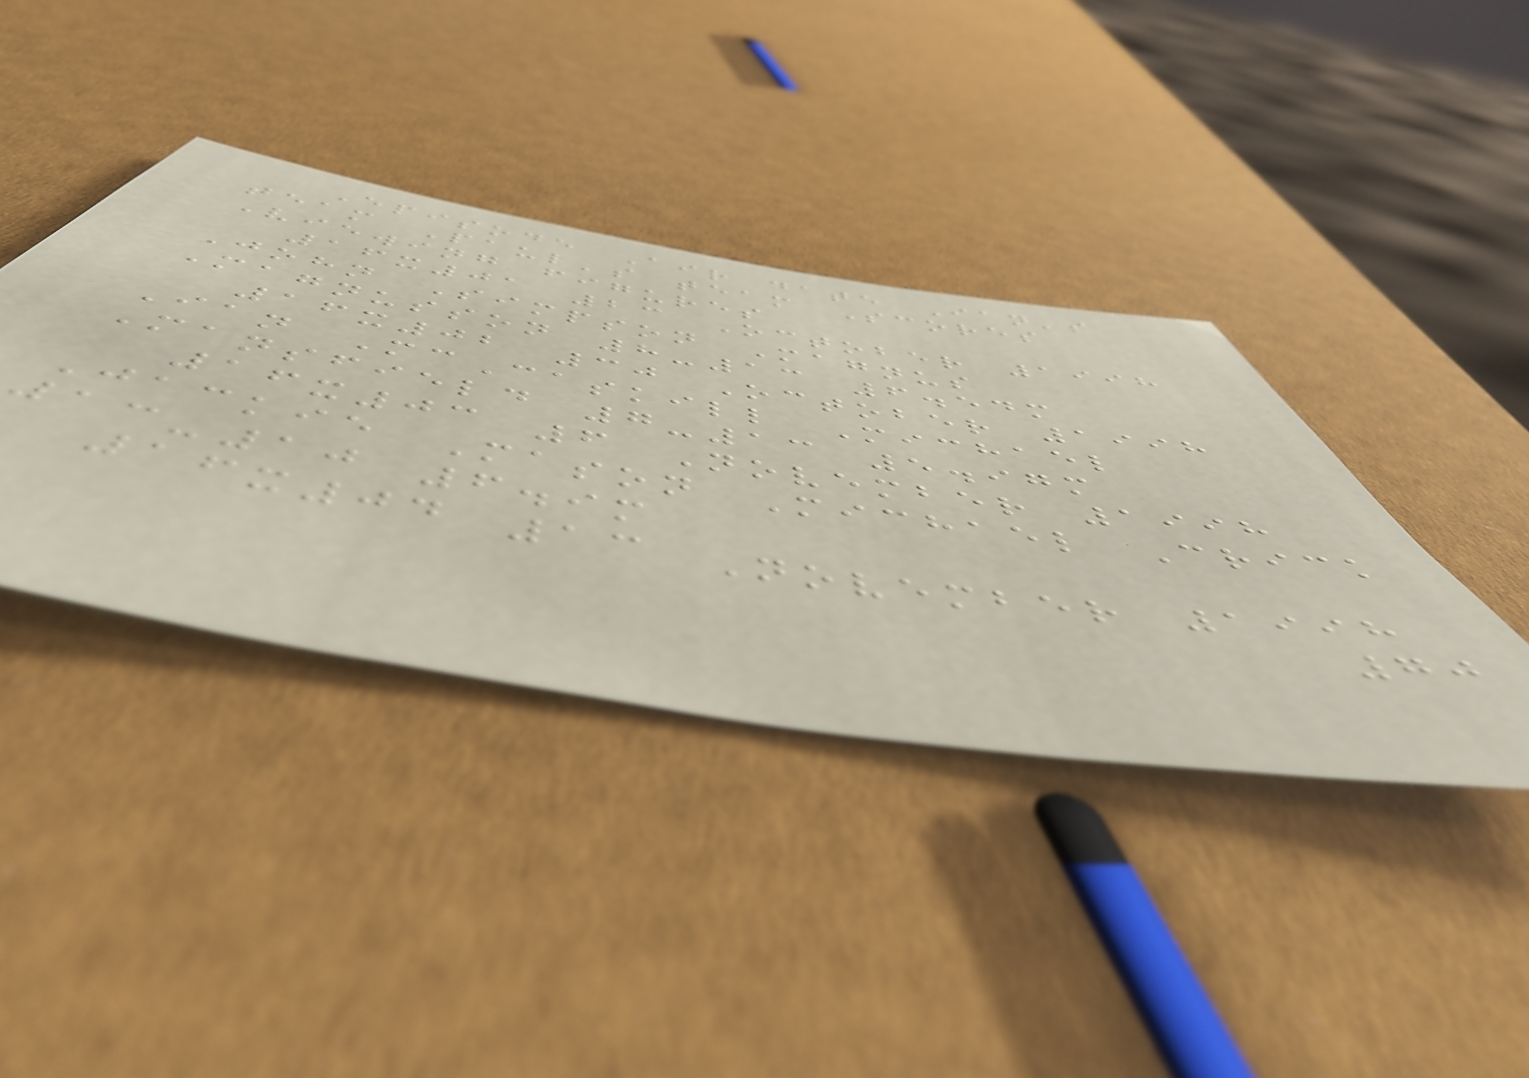Episode Air date Ian's
team Paul's team Scores
Viewing figures
16x01 23 October 1998
John Simpson Magnus
Magnusson 8-13 6.54m
16x02 30 October 1998
Ian McCaskill Michael
Mansfield 7-13 5.97m
16x03 6 November 1998
Jackie Mason Michael Crick
13-10 6.9m
16x04 13 November 1998
70
